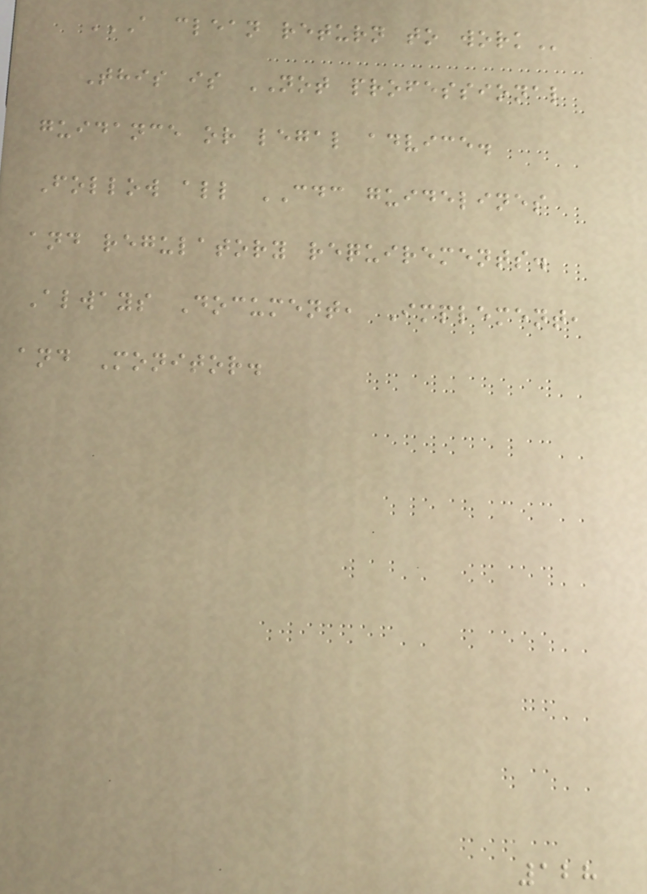A CLEAN RETURN TO WORK
This is NOT professional
guidance or legal advice.
Follow all CDC guidelines
and regulatory requirements.
Always Document, Implement,
and Monitor.
128
